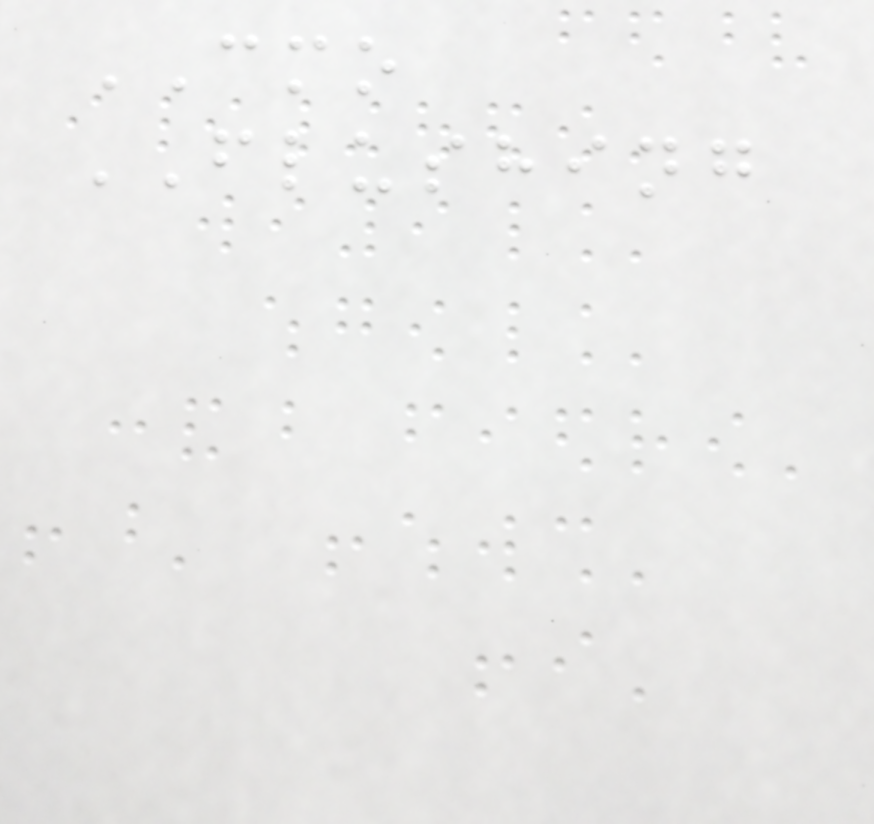CMO
FLUSHING
